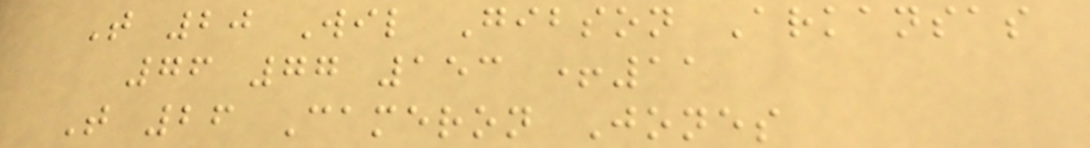T 20 Wil Gibson Arkansas
76 77 153 +11
T 26 Cameron Jones
